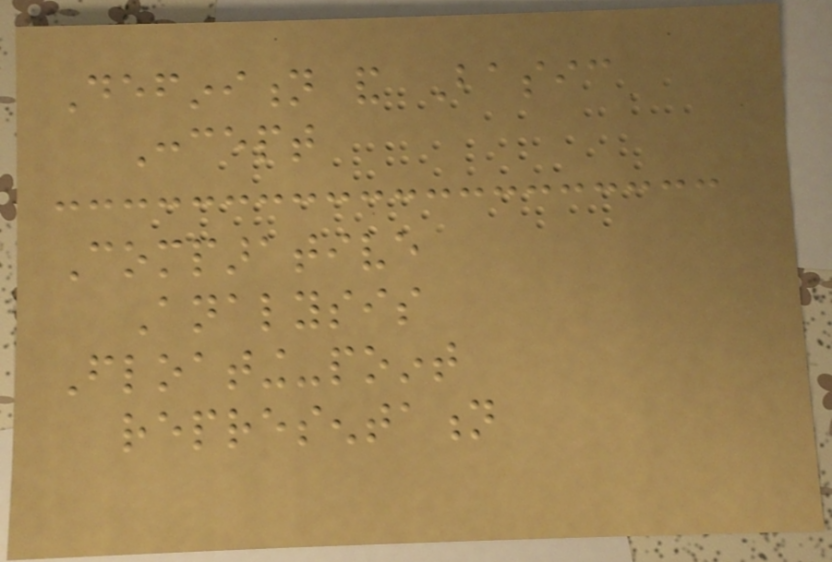Definition and Basic
Concept
Comparative
Analysis
Floating-point
representation
